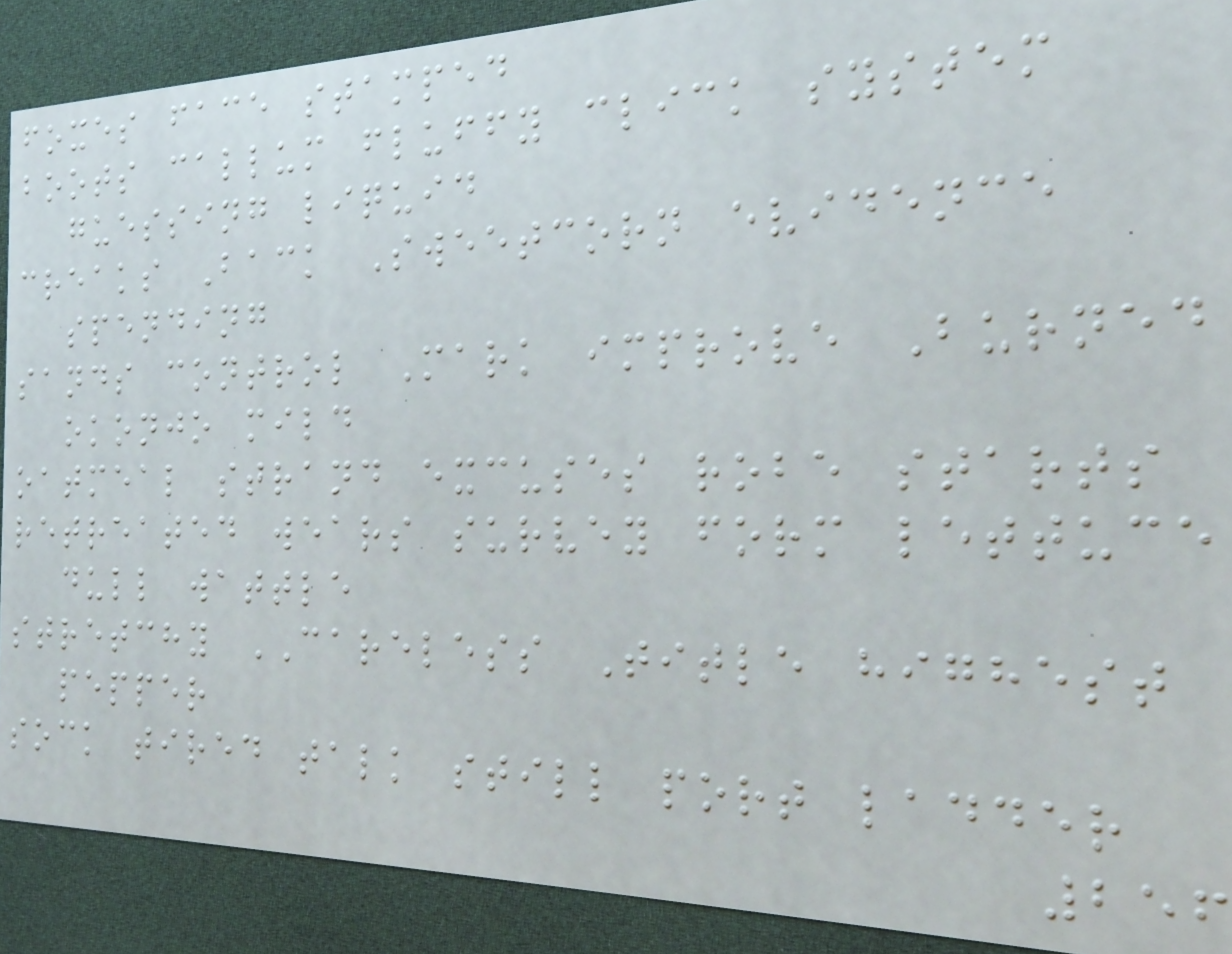foxes face stamped
boots callum fluffy click system
guessing liquid
creaks Back Sweetcorn evidence
spending
sands control Mark improve Burned
okonjo mild
oatmeal strand excuses robe starts
retreated wears survey form lettuce
dull wattle
stretchy CARELESS Title highest
pepper
sock tired talk still port ladder
256
